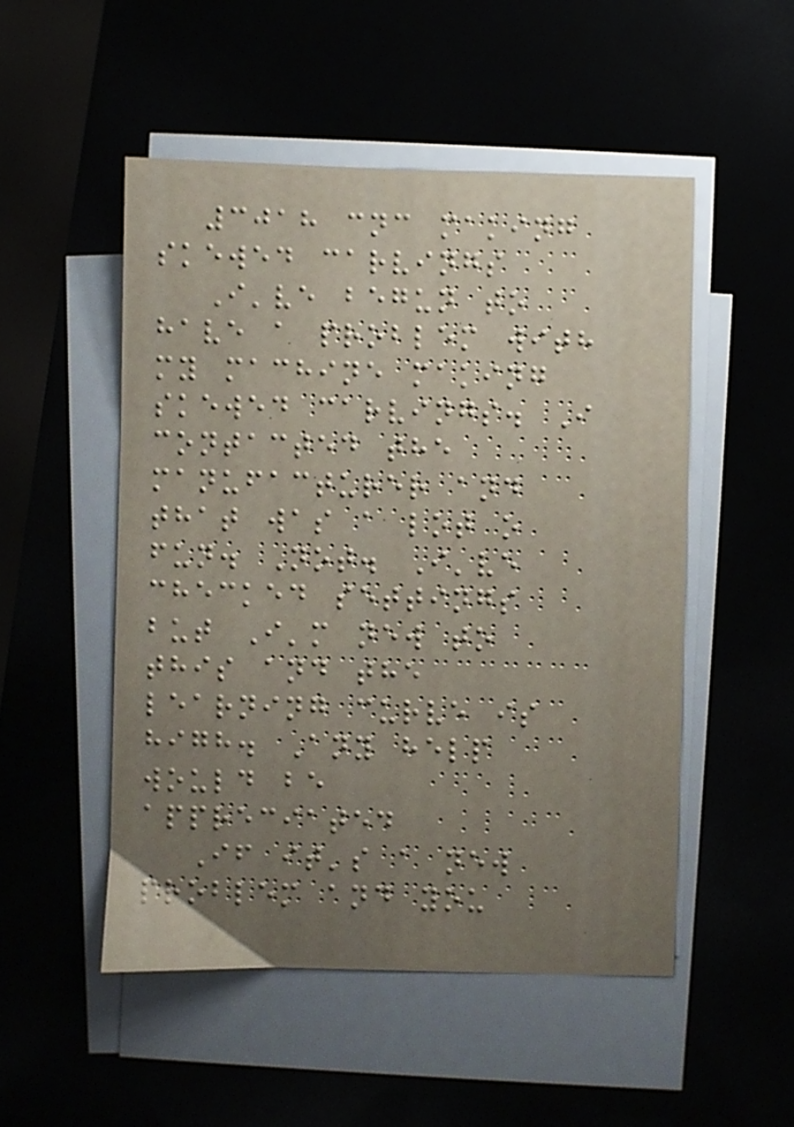3018 cnc making
skewed carvings
I've begun to
have a problem with
my machine making
skewed carvings. I
contacted the
manufacturer and
that was a lot o
fun. Not. I've
checked settings
but I'm new to
this and the
learning curve is
high. Any help
would be
appreciated
If it's a new
problem and you
